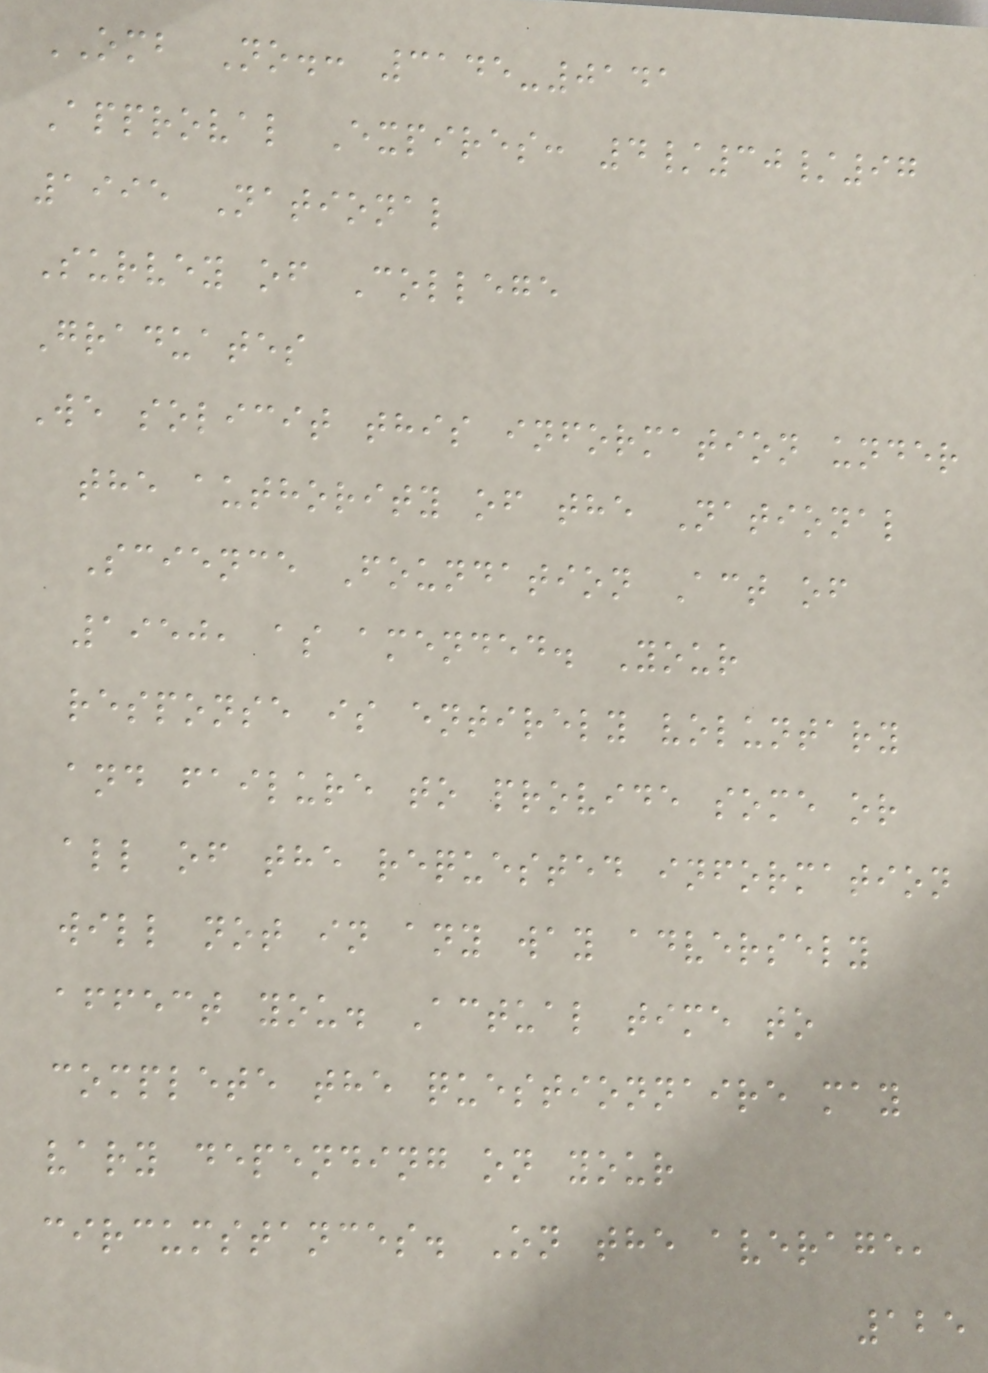OMB No.: 3145-0141
Approval Expires: 4/30/97
1995 National
Survey of College
Graduates
We solicit this information under
the authority of the National
Science Foundation Act of
1950, as amended. Your
response is entirely voluntary
and failure to provide some or
all of the requested information
will not in any way adversely
affect you. Actual time to
complete the questionnaire may
vary depending on your
circumstances. On the average,
125
